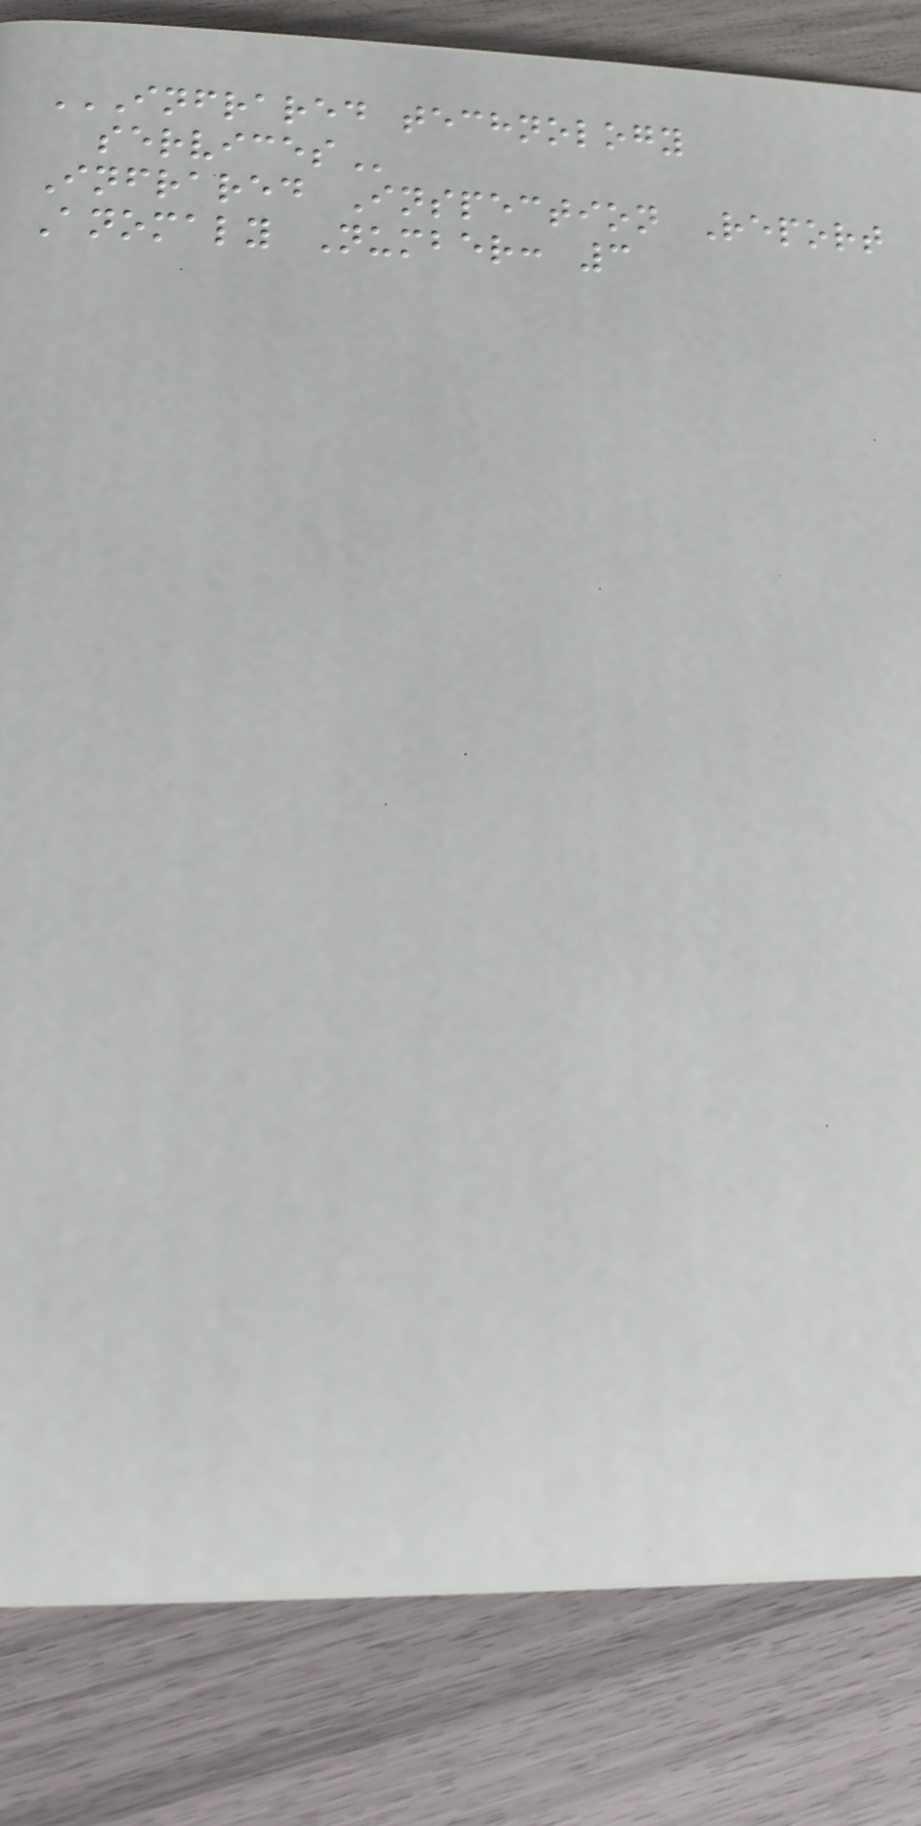INFRARED TECHNOLOGY
SERVICES
Infrared Inspection Report
Anomaly Number: 3
